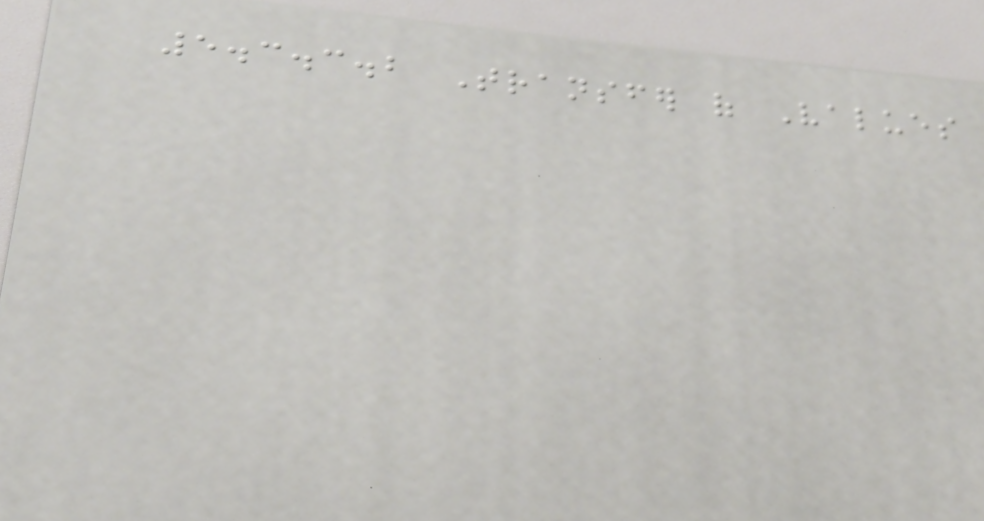5.3.3.2 Transfer of Values
